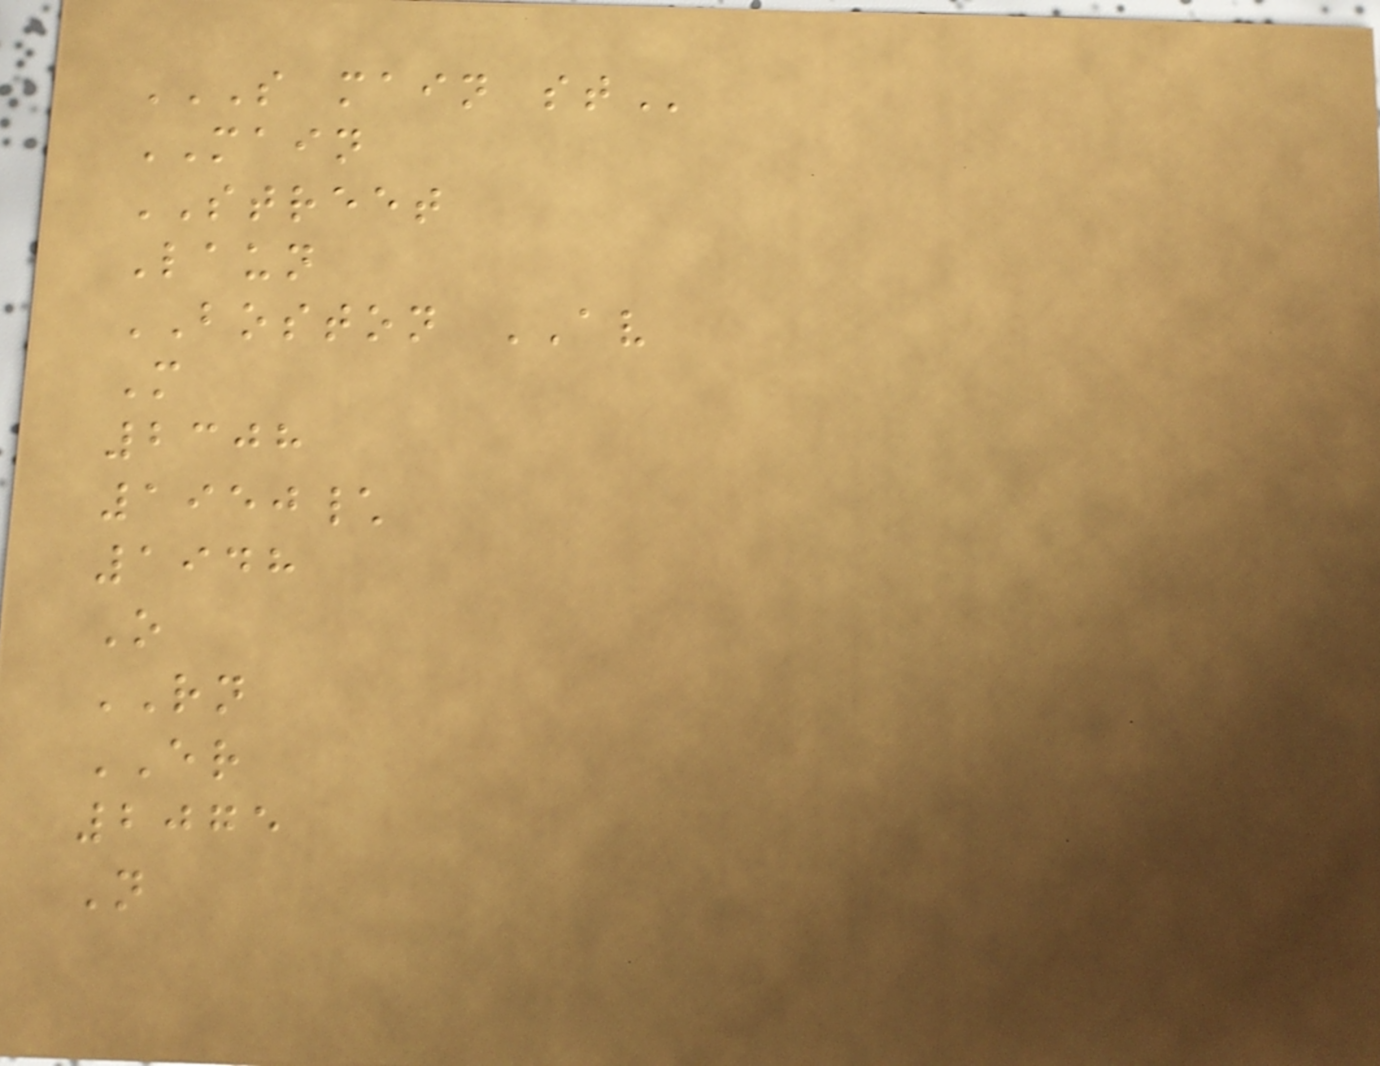S MAIN ST
MAIN
STREET
Laun
BOSTON AV
M
2308
1950\
1948
O
RN
ER
2075
N
